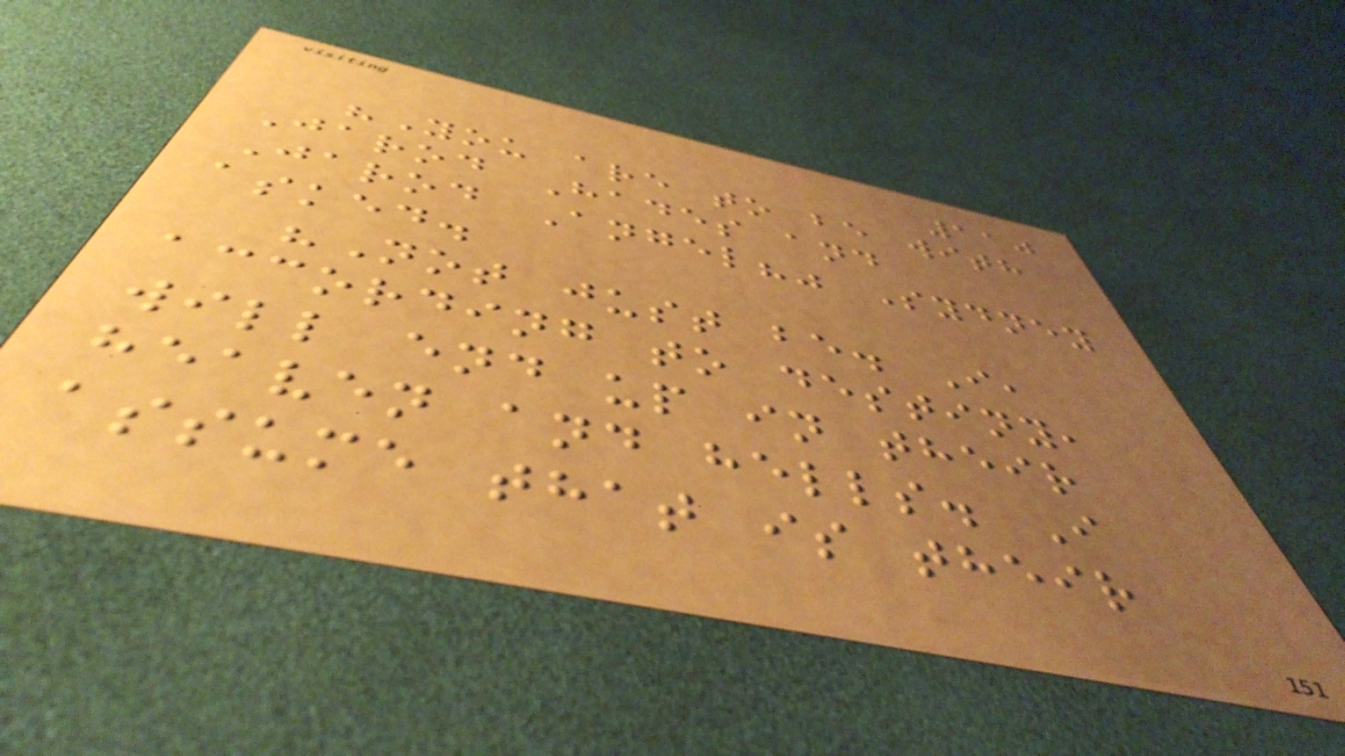110
"You are to be with
Jarod Hades and
Jarod Angel?" Sydney
asked.
"Not just be. I,
according to destiny,
will end up in their
heaven and hells. I
assume that is their
